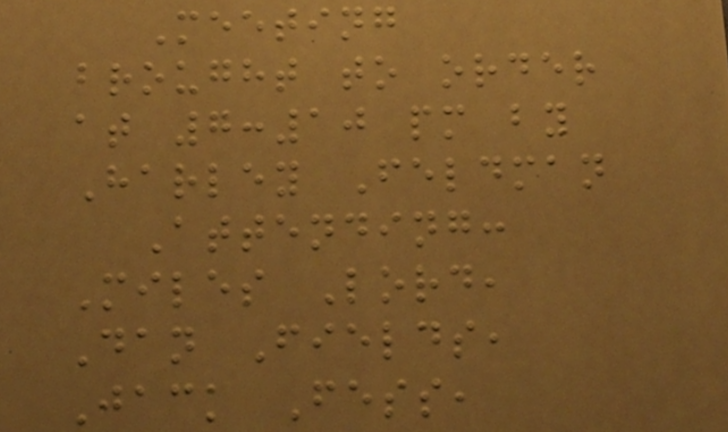Meeting
brought to order
at 7:10 pm by
Harley Feldman
Attending:
Miles Lord,
Dan Fields,
Jack Fess,
